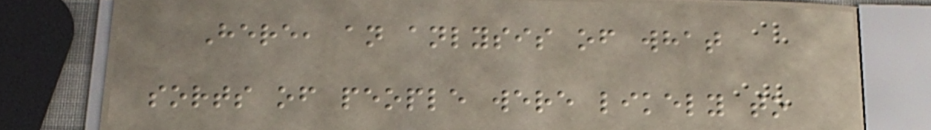Here, an anlysis of what
sorts of people were likely to
